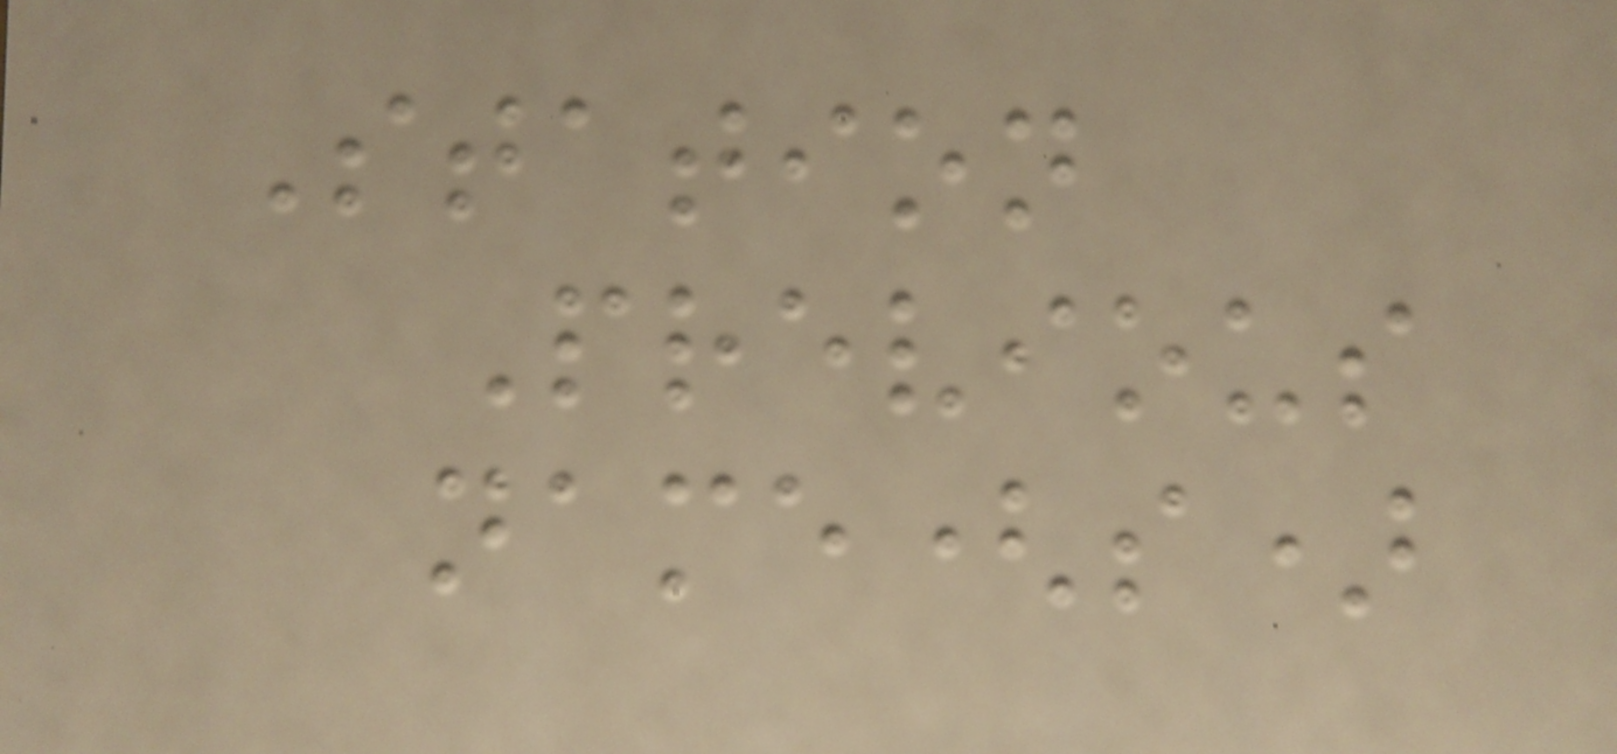Station
Previous
name(s)
